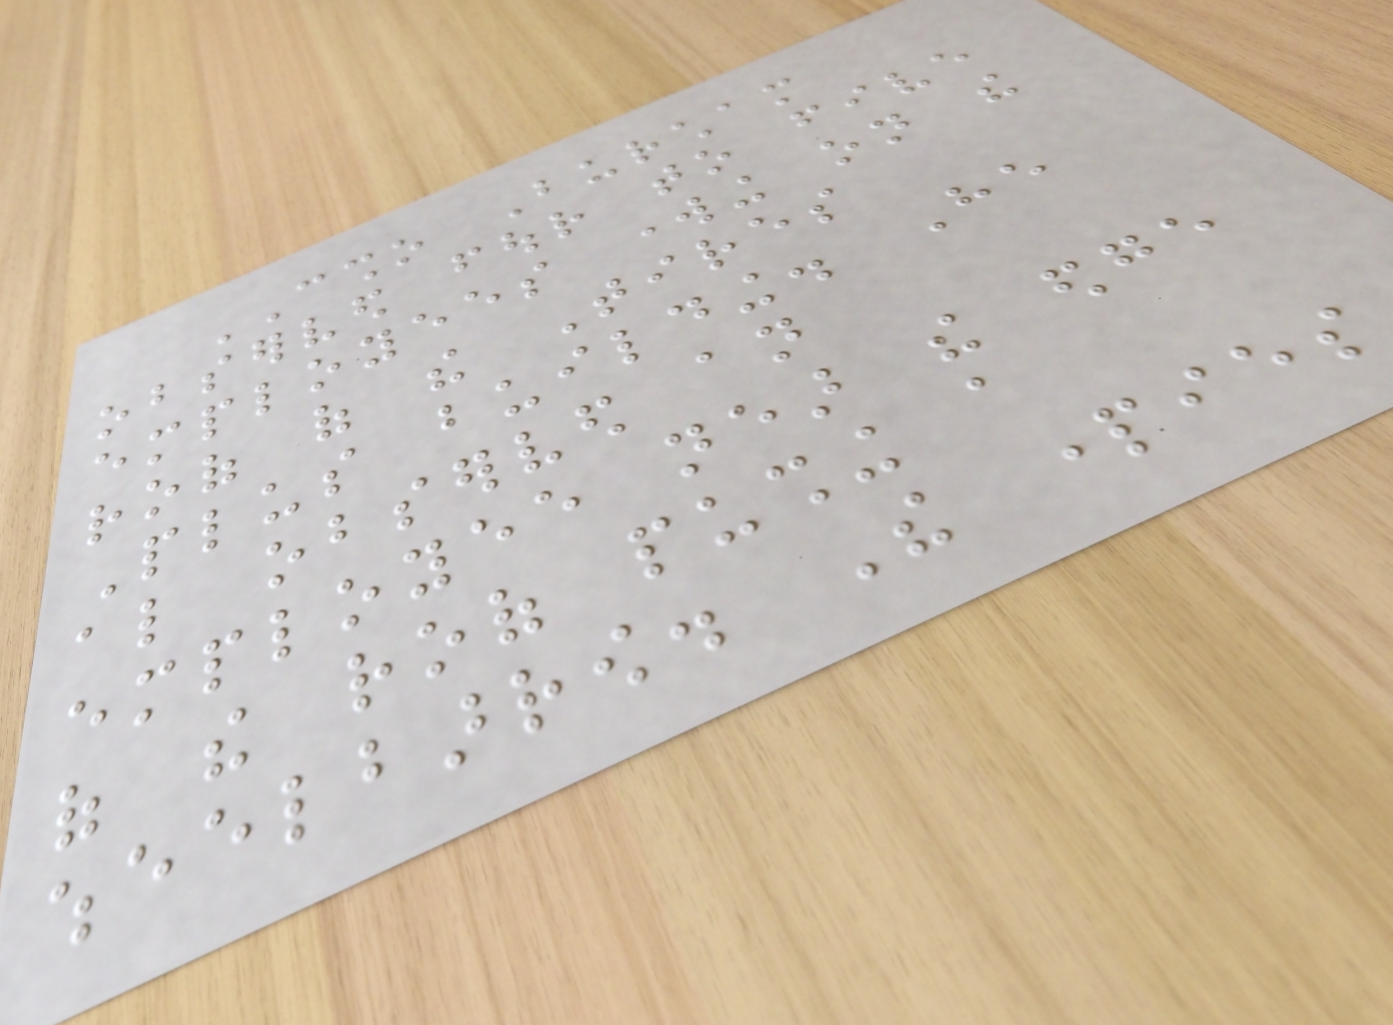CSHO Burcham
observed four to five
employees working on the
roof of the Tires
Plus building. He
also observed an
employee near the edge
of the roof pushing a
wheelbarrow. The parties
